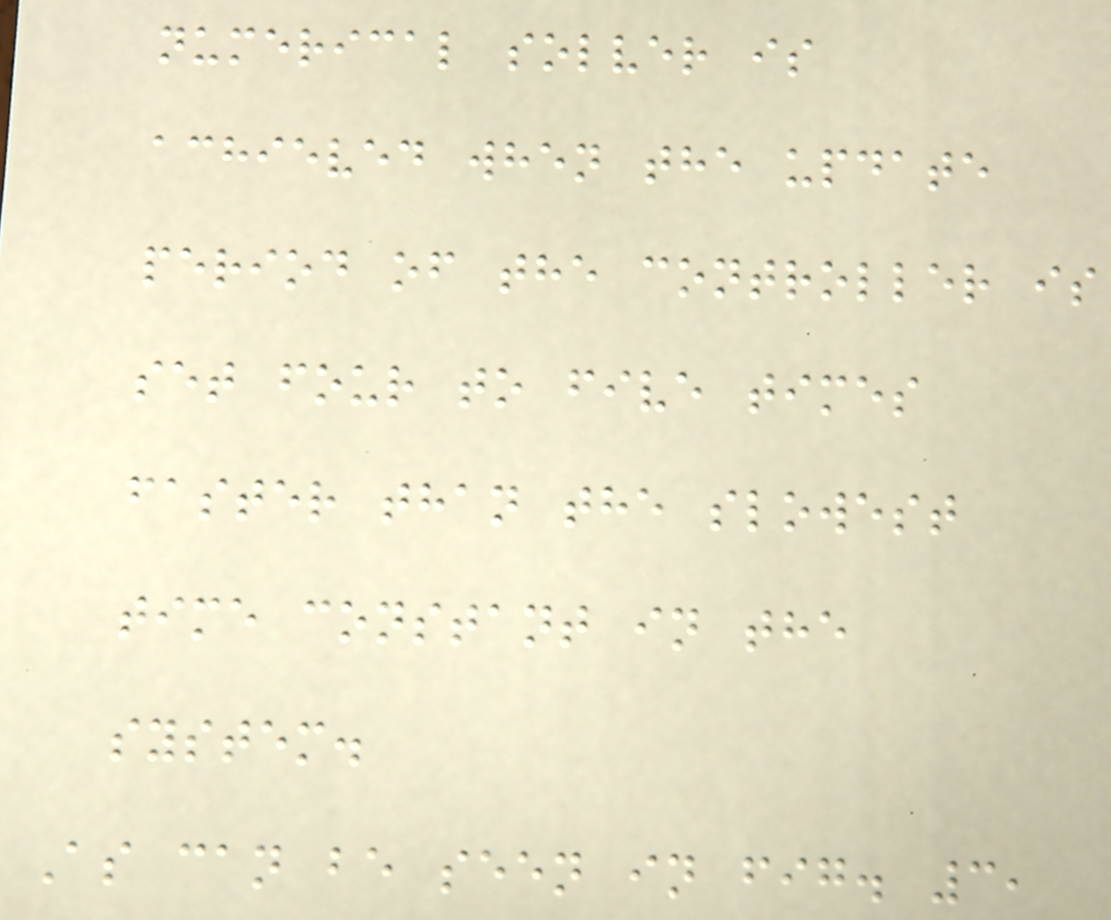numerical solver is
achieved when the update
period of the controller is
set four to five times
faster than the slowest
time constant in the
system.
As can be seen in fig. 3,
